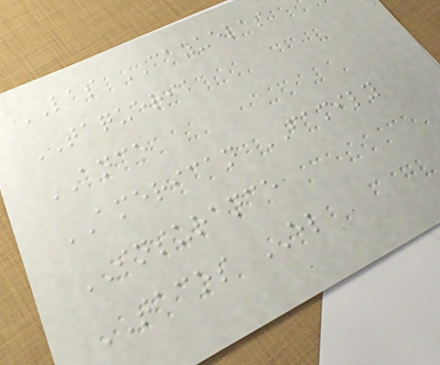LAS CAZUELAS
TAQUERIA
ANCE
AMERICAN FAMILY
INSURANCE
TACOS EL
